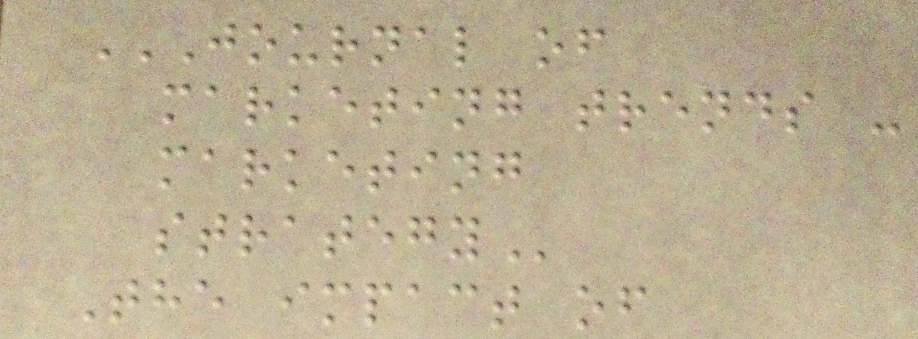JOURNAL OF
MARKETING TRENDS -
MARKETING
STRATEGY
The impact of
